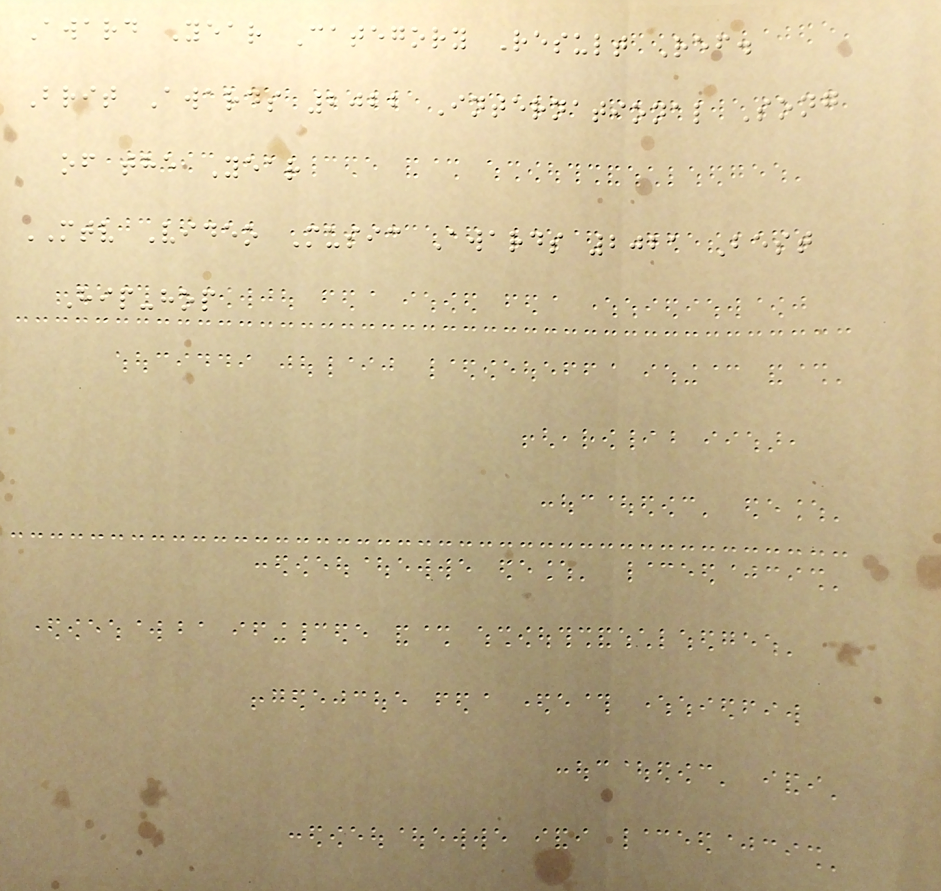Award Year Category Result Ref.
Brit Awards 2022 International Song
of the Year
MTV Video Music Awards 2021 Best
Hip-hop
